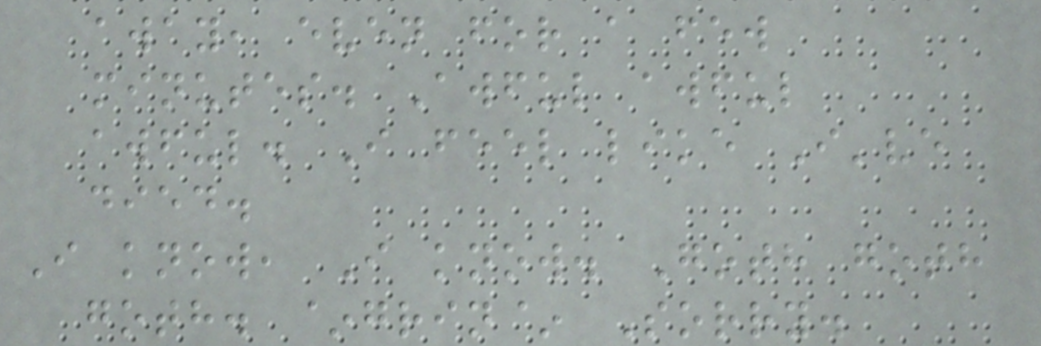away, even for a few
minutes. Awful awful
awful. I feel like I've
died.
I know, I know. Goth goth
goth. ~grin~ Sorry.
